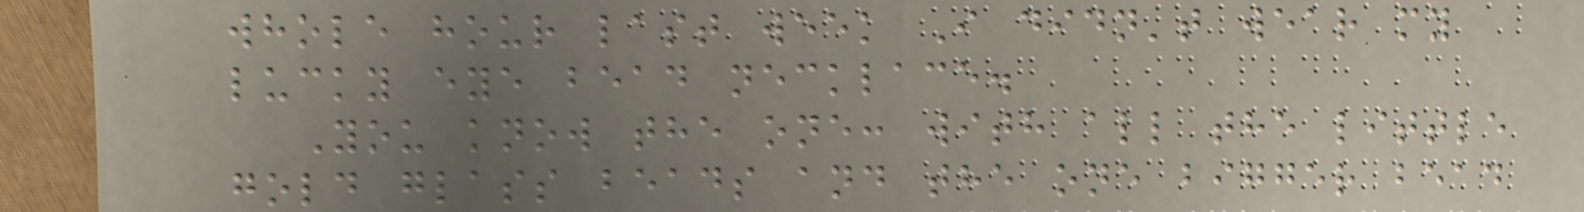whole hour last week I didn't wear my
lucky eye bead necklace.
You know the one: with all the little
gold glass beads and the one bigger bead
